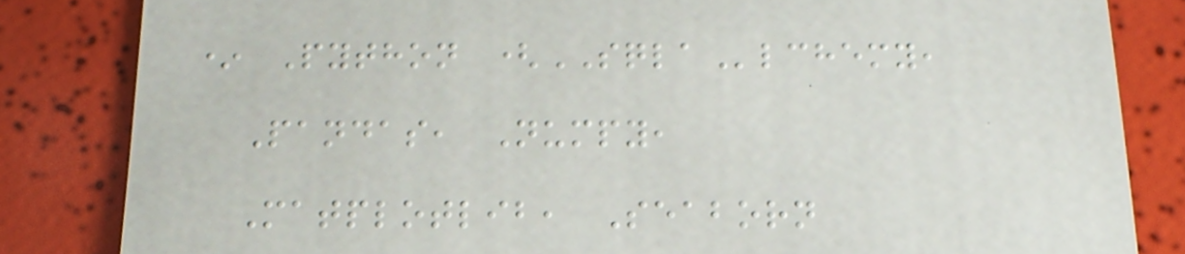* Python (SQLAlchemy,
Pandas, Numpy,
Matplotlib, Seaborn
